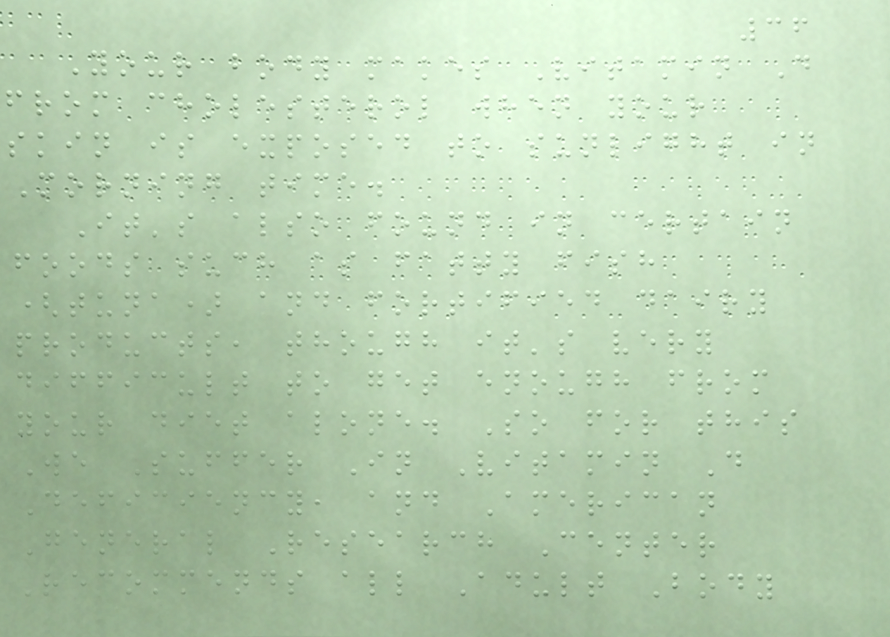36
Your body makes Vitamin D
from cholesterol when your
skin is exposed to sunlight in
Morning time.
It's also found in certain
foods such as fatty fish
(tuna) and fortified dairy
products, though it's very
difficult to get enough from
your diet alone. So for this
We Suffer In Vitamin D
Deficiency, and American
General Research Center
Recommends all Adult Body
